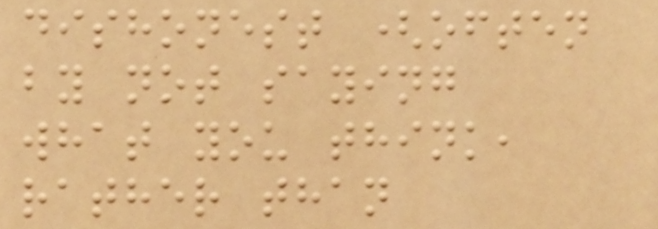dishonest (often
by not saying
what you think,
rather than
